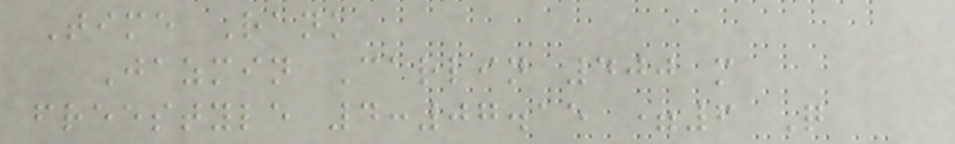Time Rank
Jazmin Carlin 400 m
freestyle 4:07.15 =6 Q
